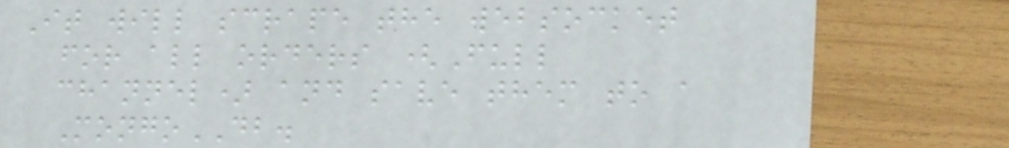It will scrape the websocket
for all orders (Full
channel) and save them to a
MongoDB.
